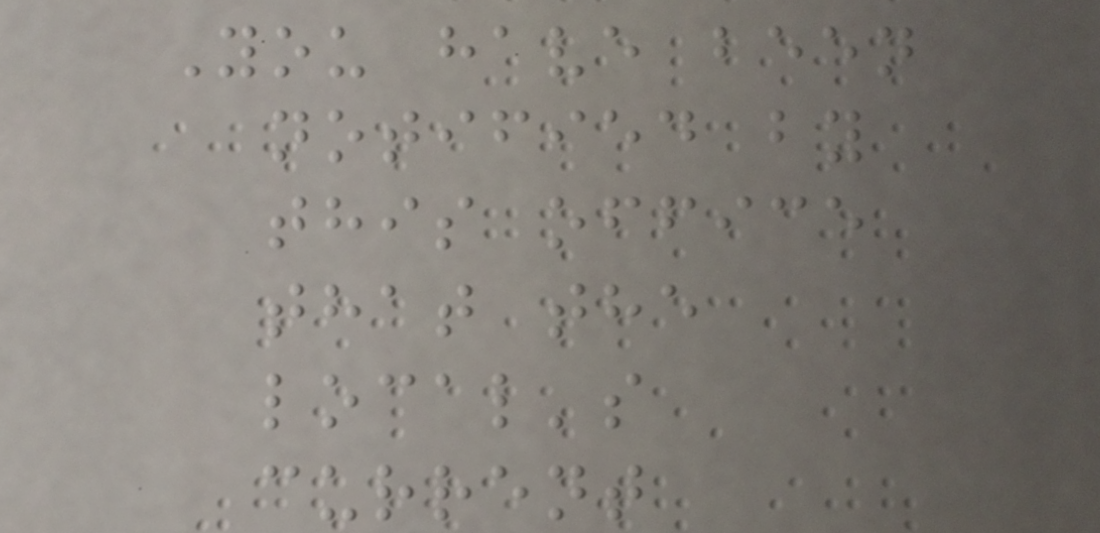You have been
notified by
this office
that the
local's
current
